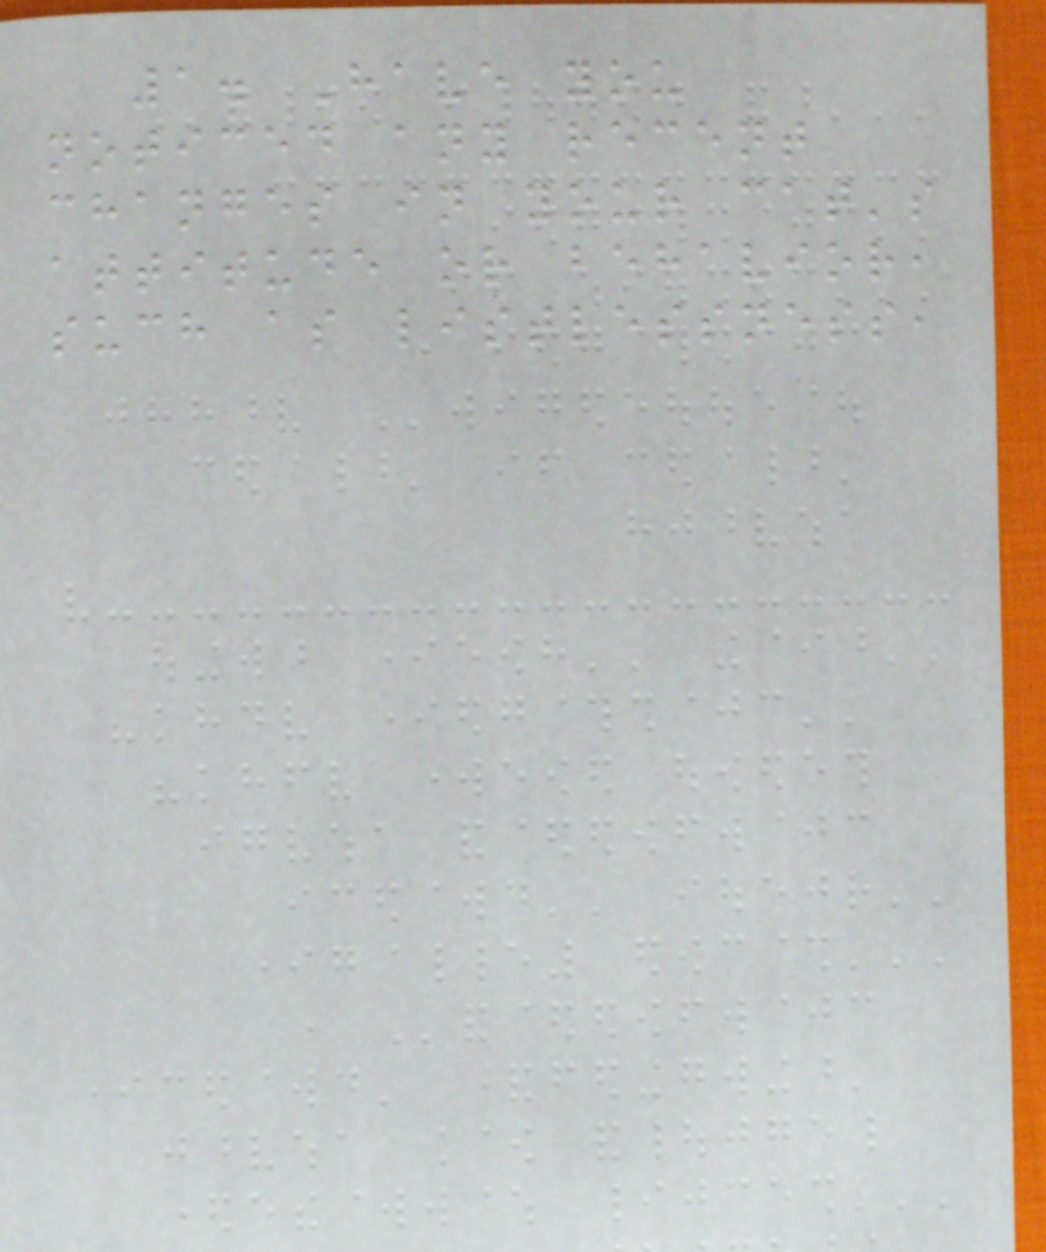1. Have you
noticed any recent
changes in your cat's
attitude or behavior,
such as listlessness,
